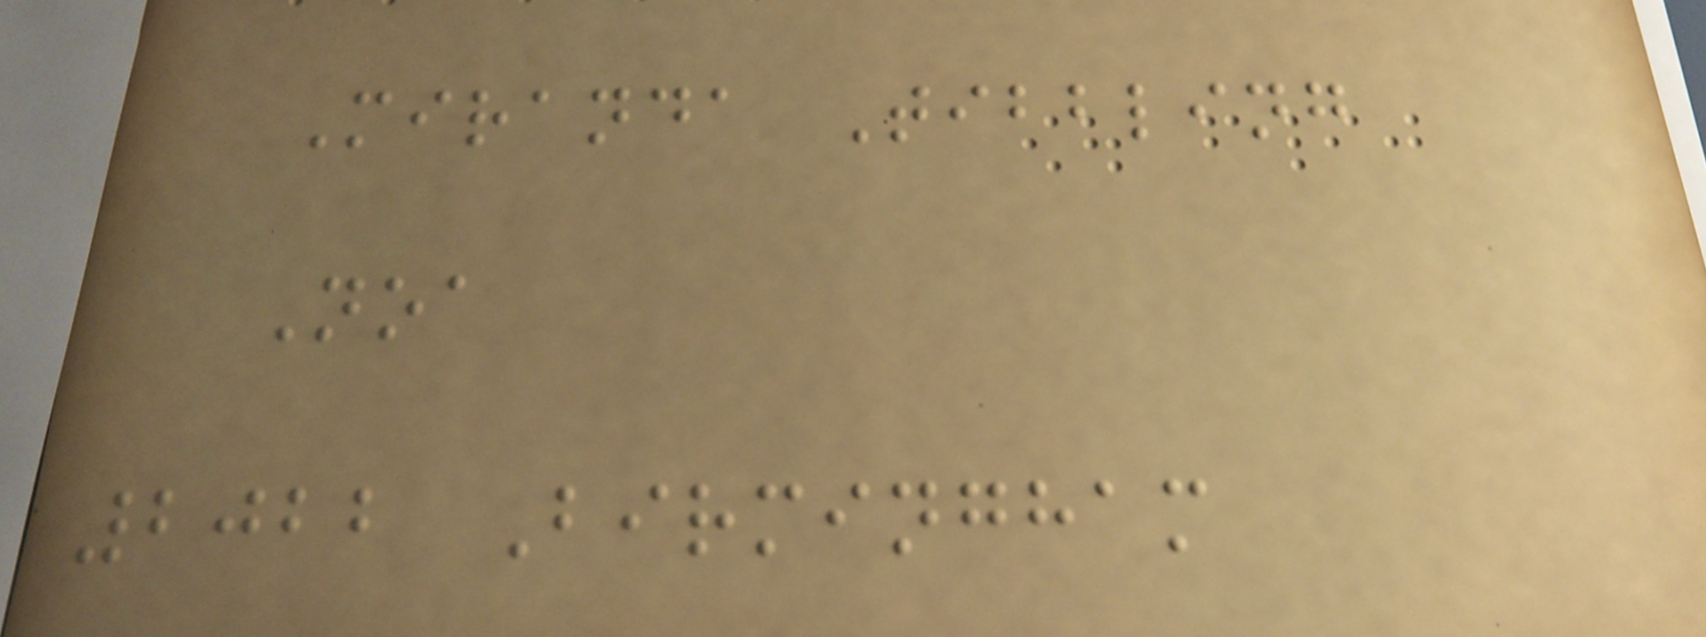Miranda Tibbling
Noa
2022 Birmingham
